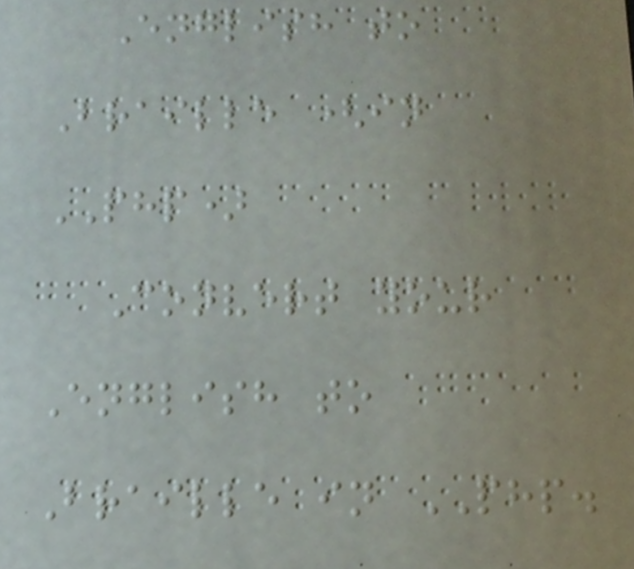English to
Braille (in
PHP)
Convert your
English to
Braille in PHP.
